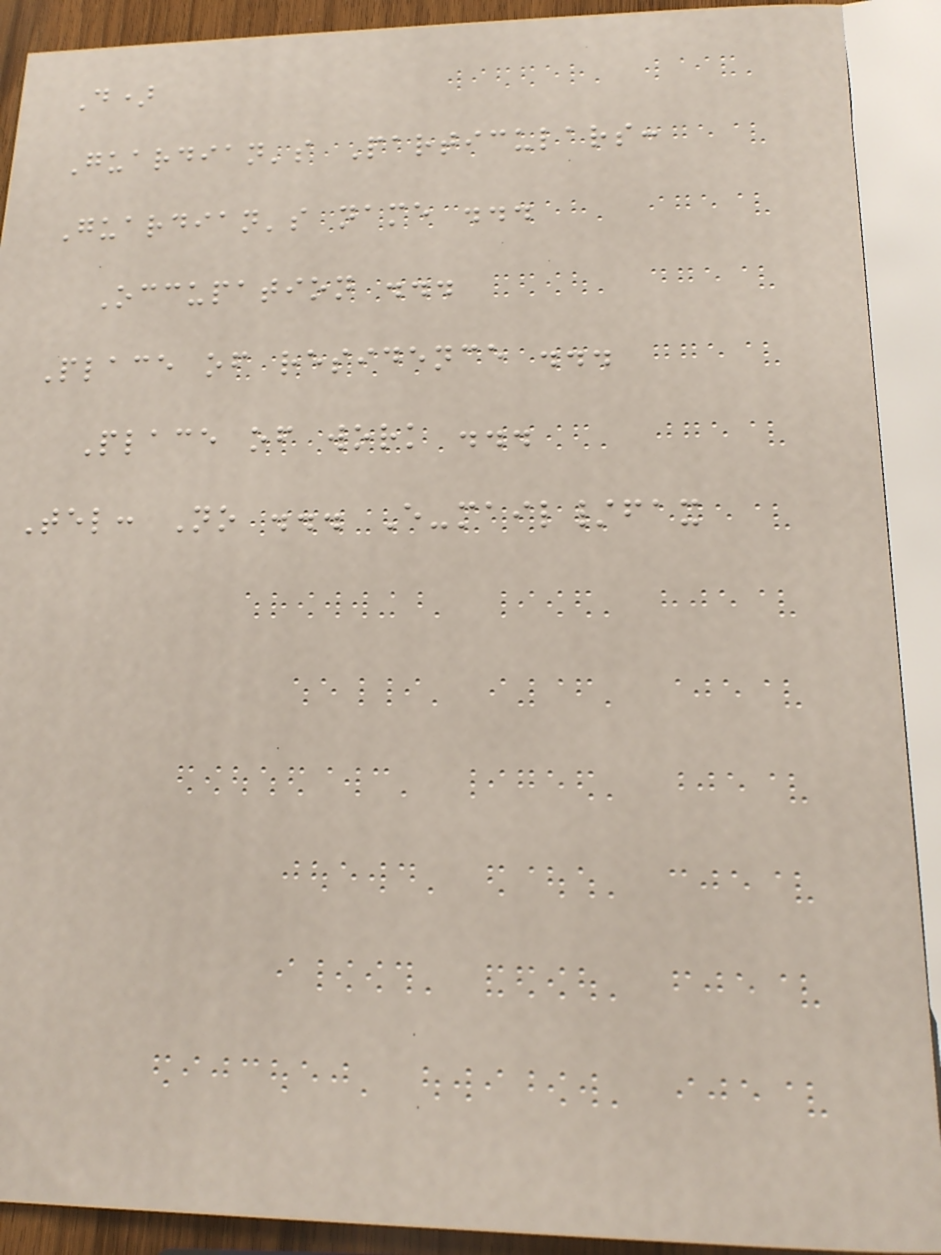D)
Guardian's Particulars:
Guardian's name ...
Occupation ...
Place of residence ...
Place of work ...
Tel: No ... E-mail/fax
